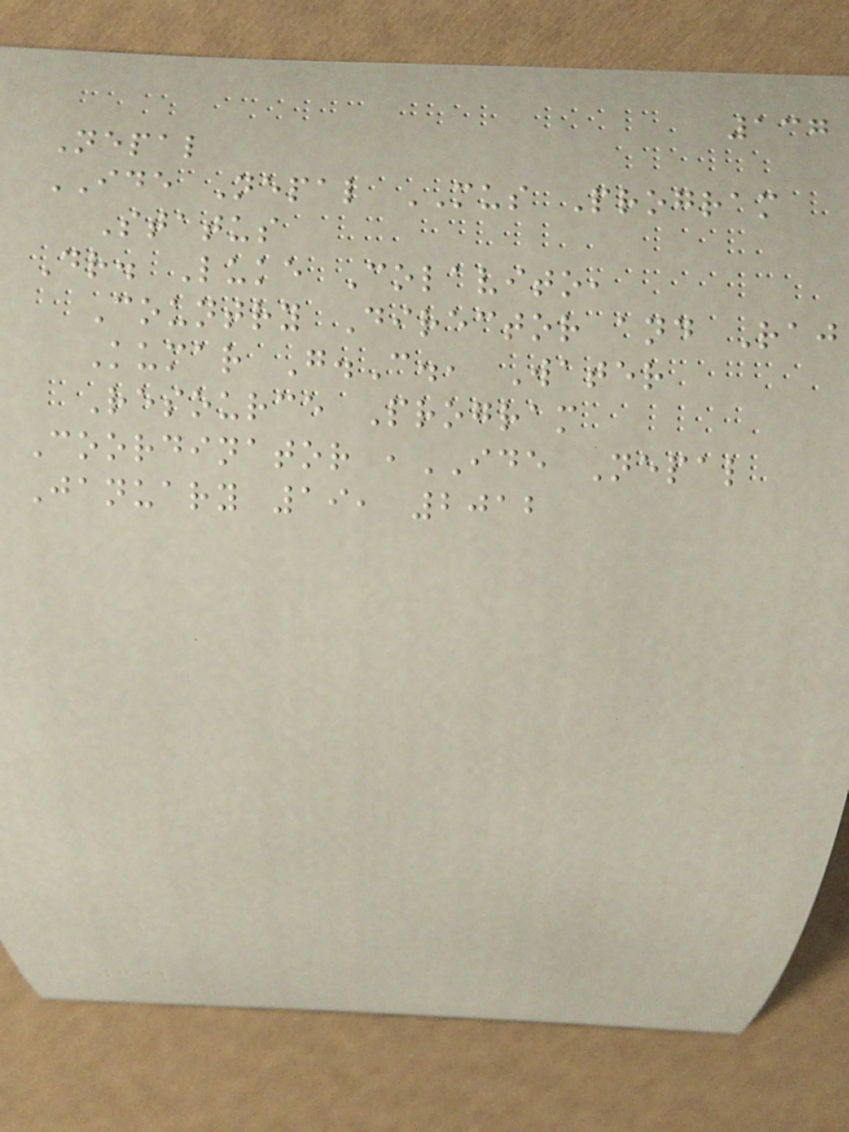137
Nepal
IDE Nepal MUS Program
Status
Dr. Luke Colavito,
Country Director and Raj
Kumar G.C., Water
Resource Program
Coordinator ,IDE Nepal
January 19, 2012
